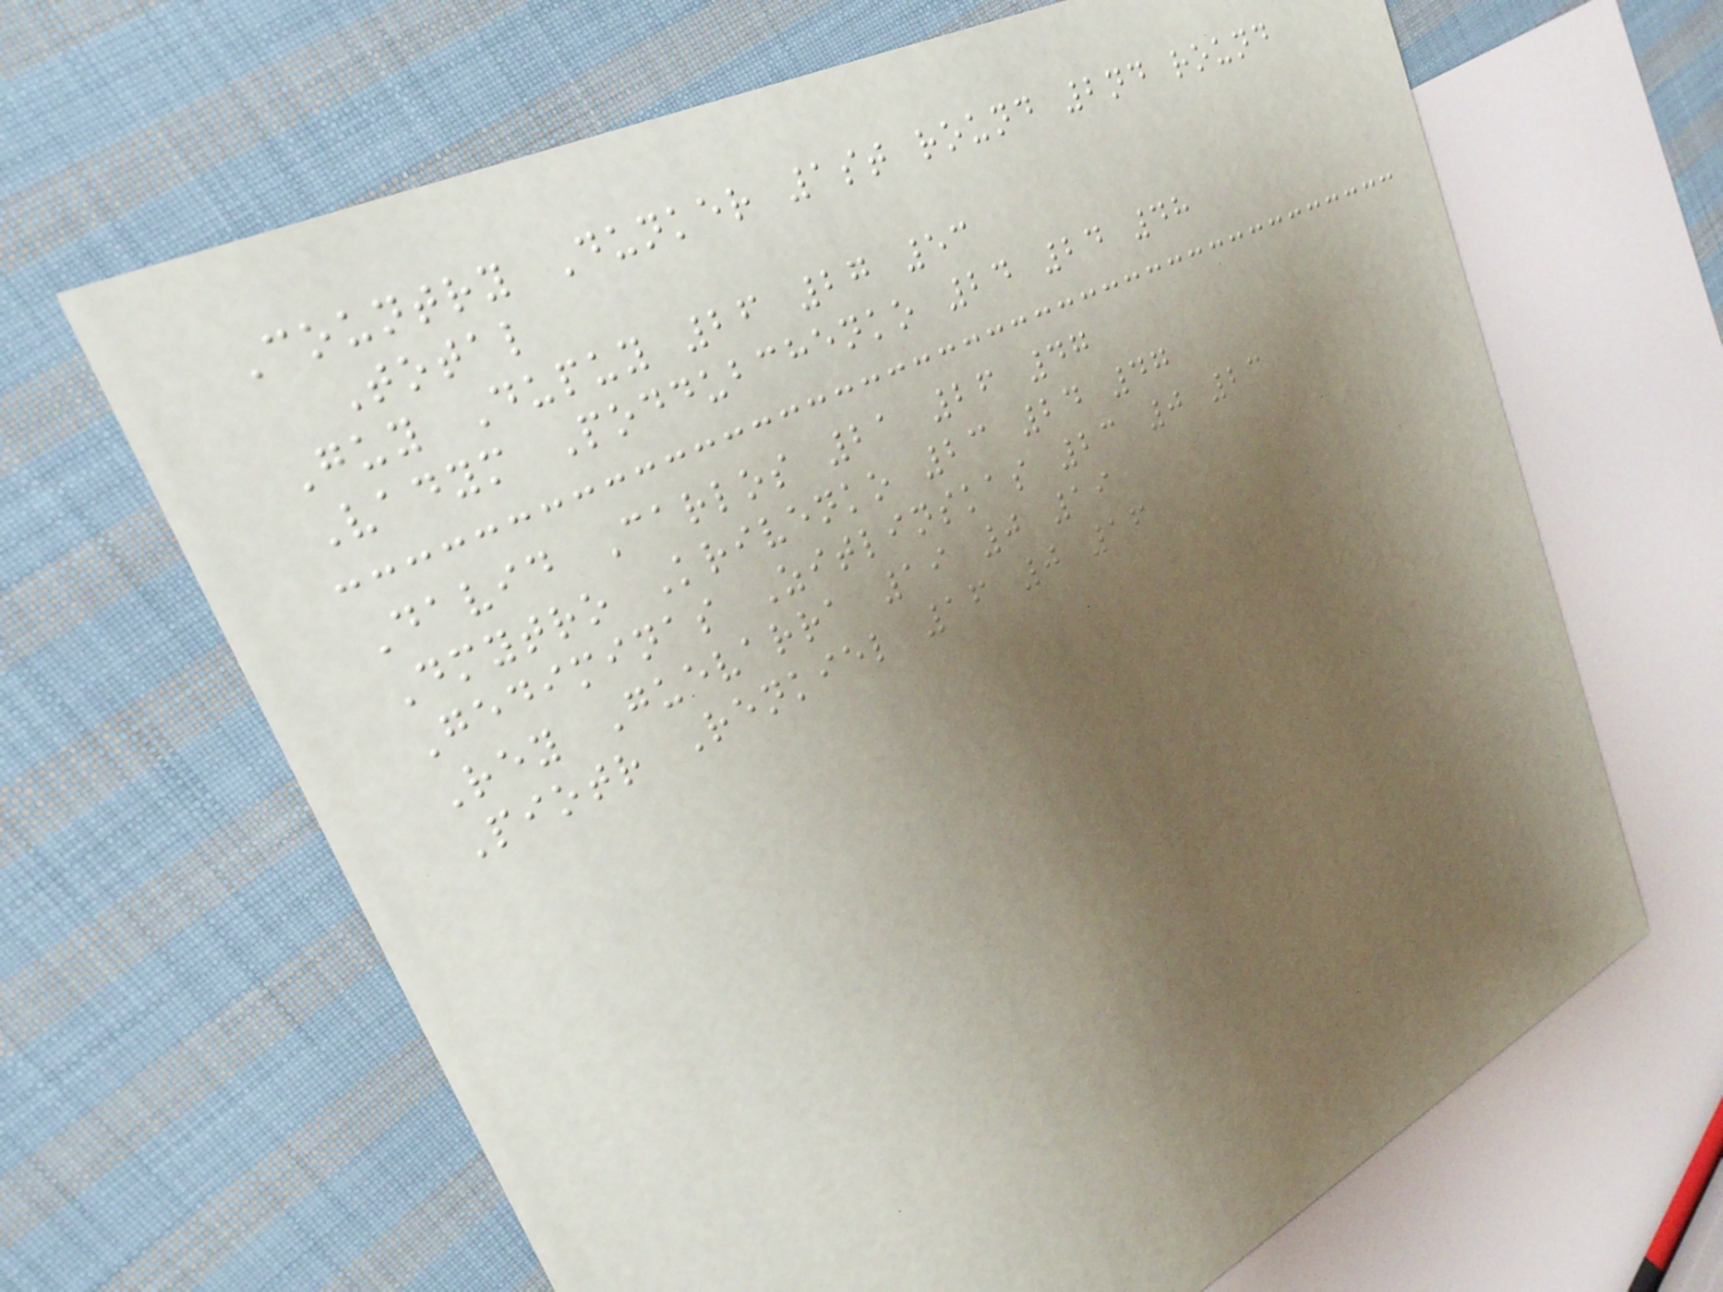Country Dunker 1st round 2nd round
Total
Guy Dupuy 26 27 53
Vadym Poddubchenko 24 24 48
David Carlos 21 26 47
Dmytro Krivenko 23 24 47
Gediminas Zitlinskas 23 0 23
Rey Guevarra 19 0 19
Piotr Renkiel 16 0 16
